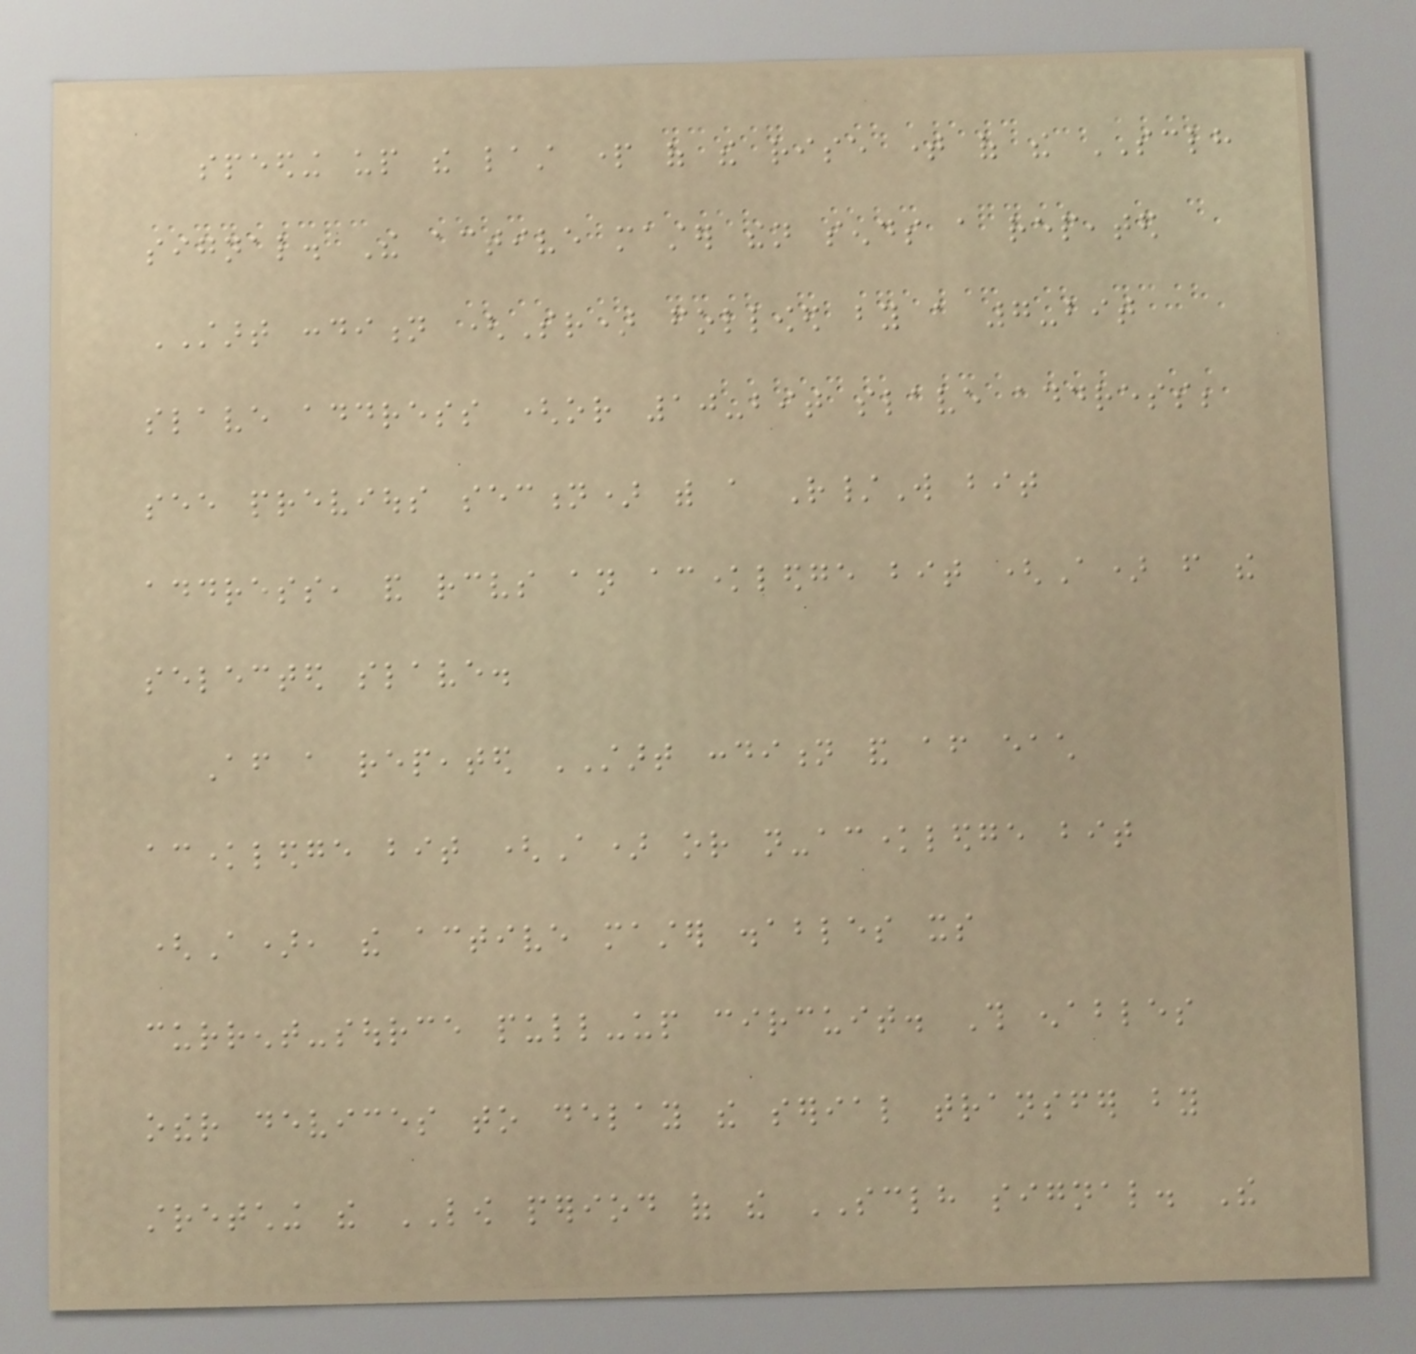speeding up the last part of the rise time of the SCLH
signal. The active master then sends a repeated
START condition (Sr) followed by a 7-bit
slave address (or 10-bit slave address;
see previous section) with a R/W bit
address, and receives an acknowledge bit (A) from the
selected slave.
After a repeated START condition and after each
acknowledge bit (A) or not-acknowledge bit
(A), the active master disables its
current-source pull-up circuit. This enables
other devices to delay the serial transfer by
stretching the LOW period of the SCLH signal. The
